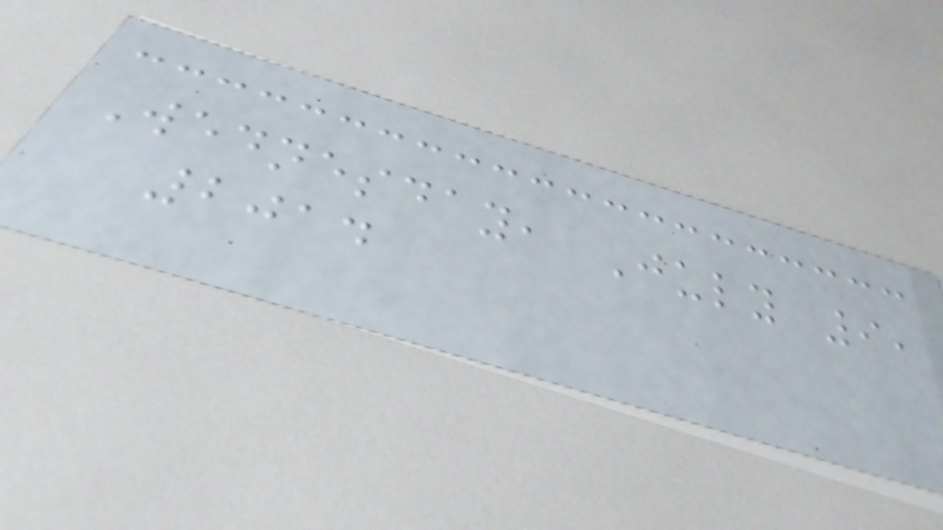Wednesday, July 9,
2014
